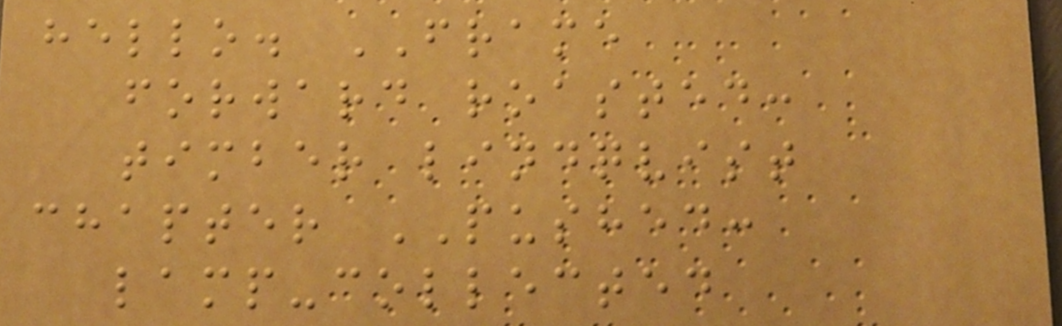hello. FRAME
forward roasted:
timber lindqvist
chapter PUSHED:
lamp-collected
